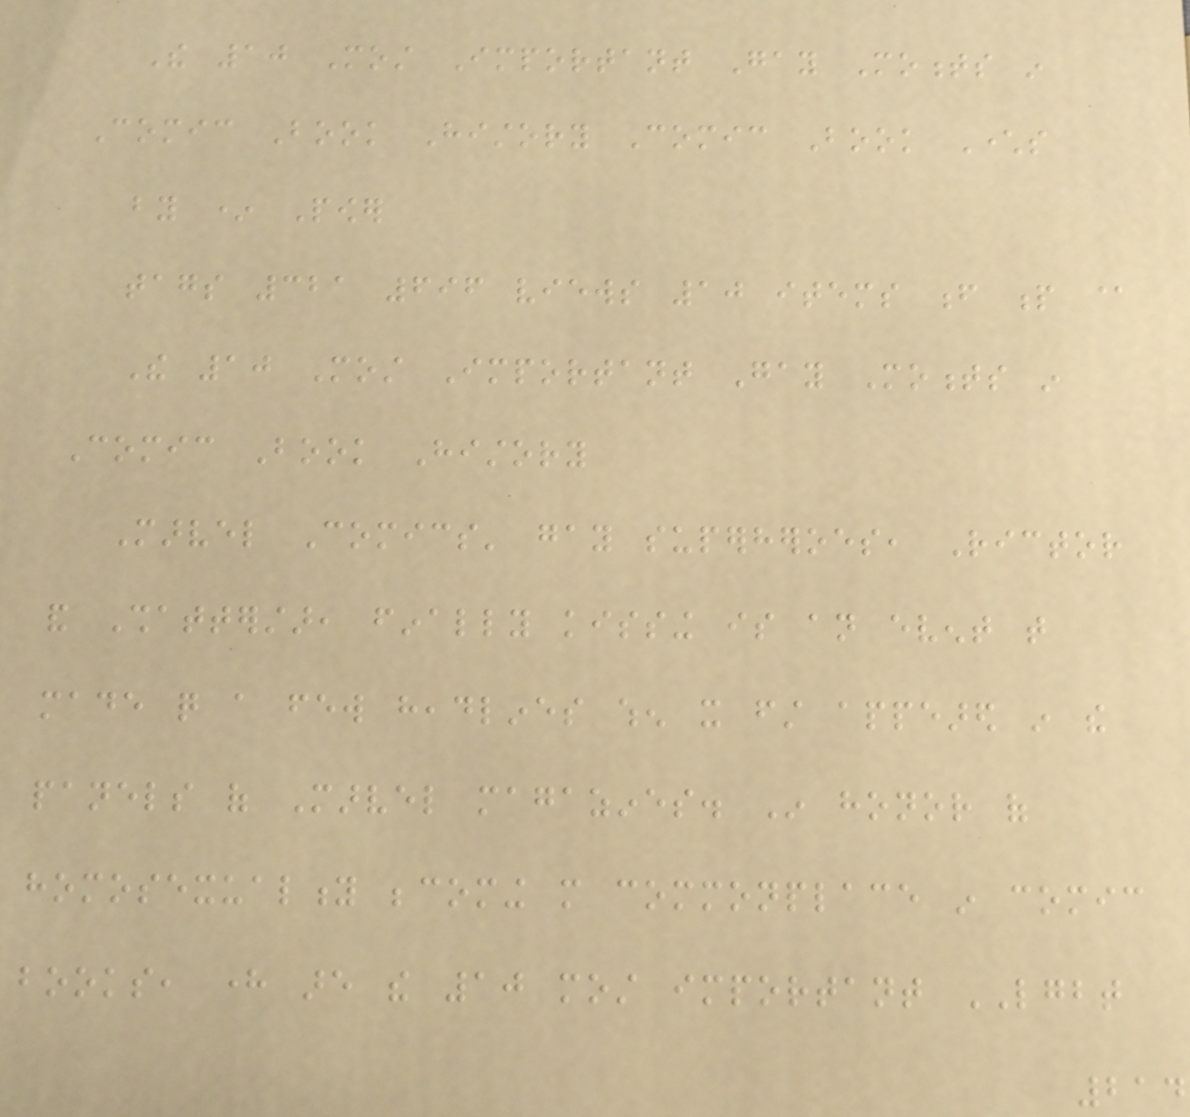The 10 Most Important Gay Moments in
Comic Book History Comic Book Characters
by * Power
tags 321 696 views 10 items f p @
The 10 Most Important Gay Moments in
Comic Book History
Marvel Comics' gay superheroes, Rictor
and Shatterstar, finally kissing is an event that
made quite a few headlines when it first appeared in the
panels of Marvel magazines. In honor of
homosexuality becoming more commonplace in comic
books, here are the 10 most important LGBT
214
